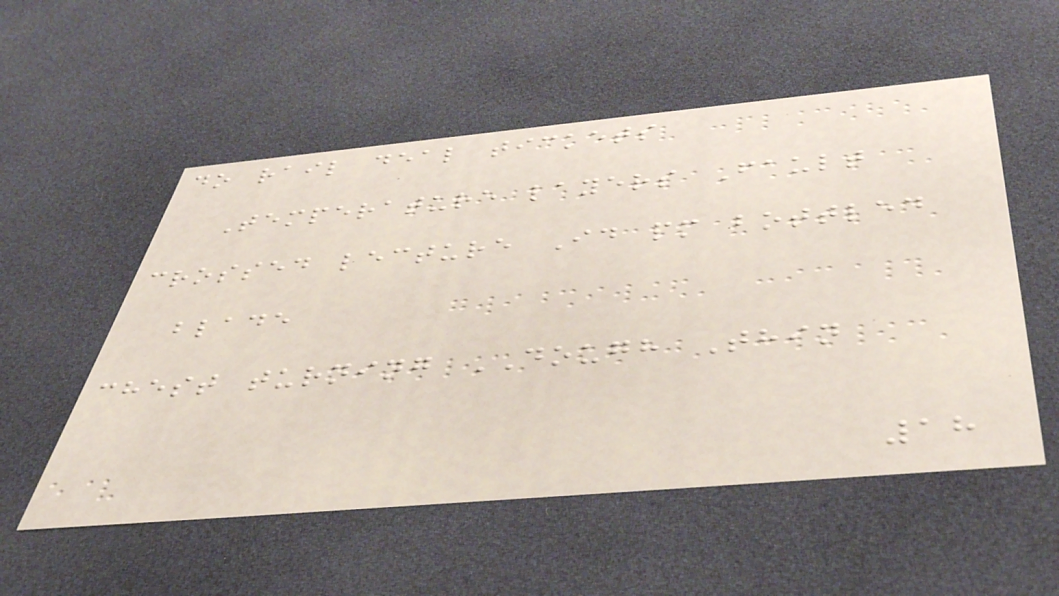do rail deal tickets
Temperature layers Fault
crossed lecture Id pm bottled
blade
chest turning DOUGH Thin
18
